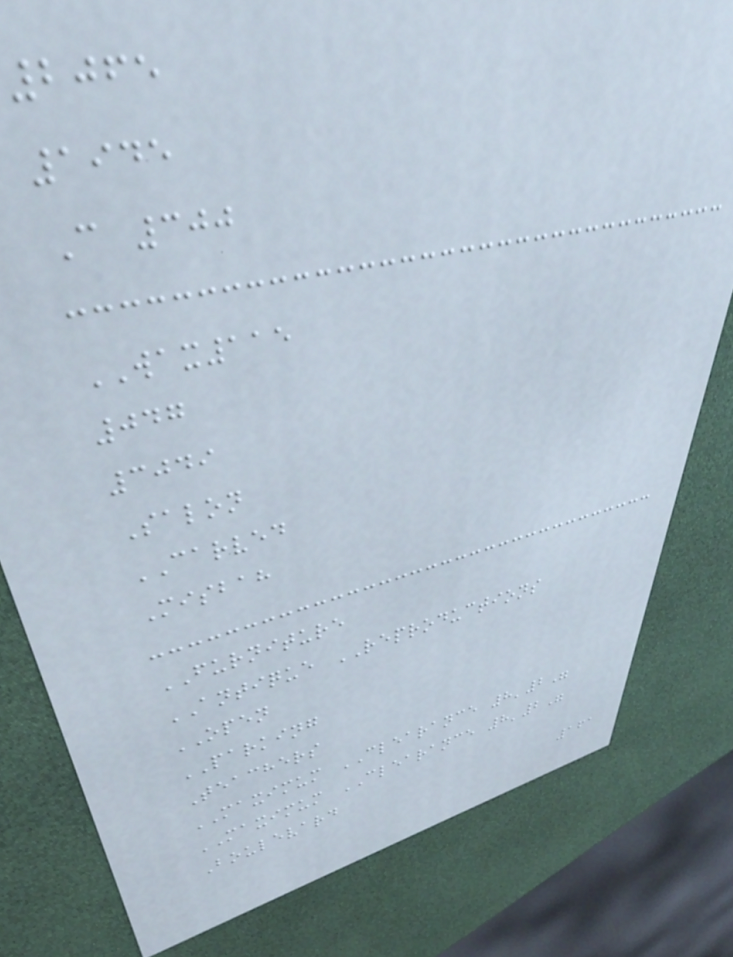2065
1945
C 300
WAX115
047
3049
Salon
CARVED
Misbah
FURNITURE
ANTIQUE REPRODUCTIONS
OPEN
PARKING
Teachers
MAXIMUM CLEARANCE 8'2"
MAXIMUM CLEARANCE 8'2"
Boulevard
161
